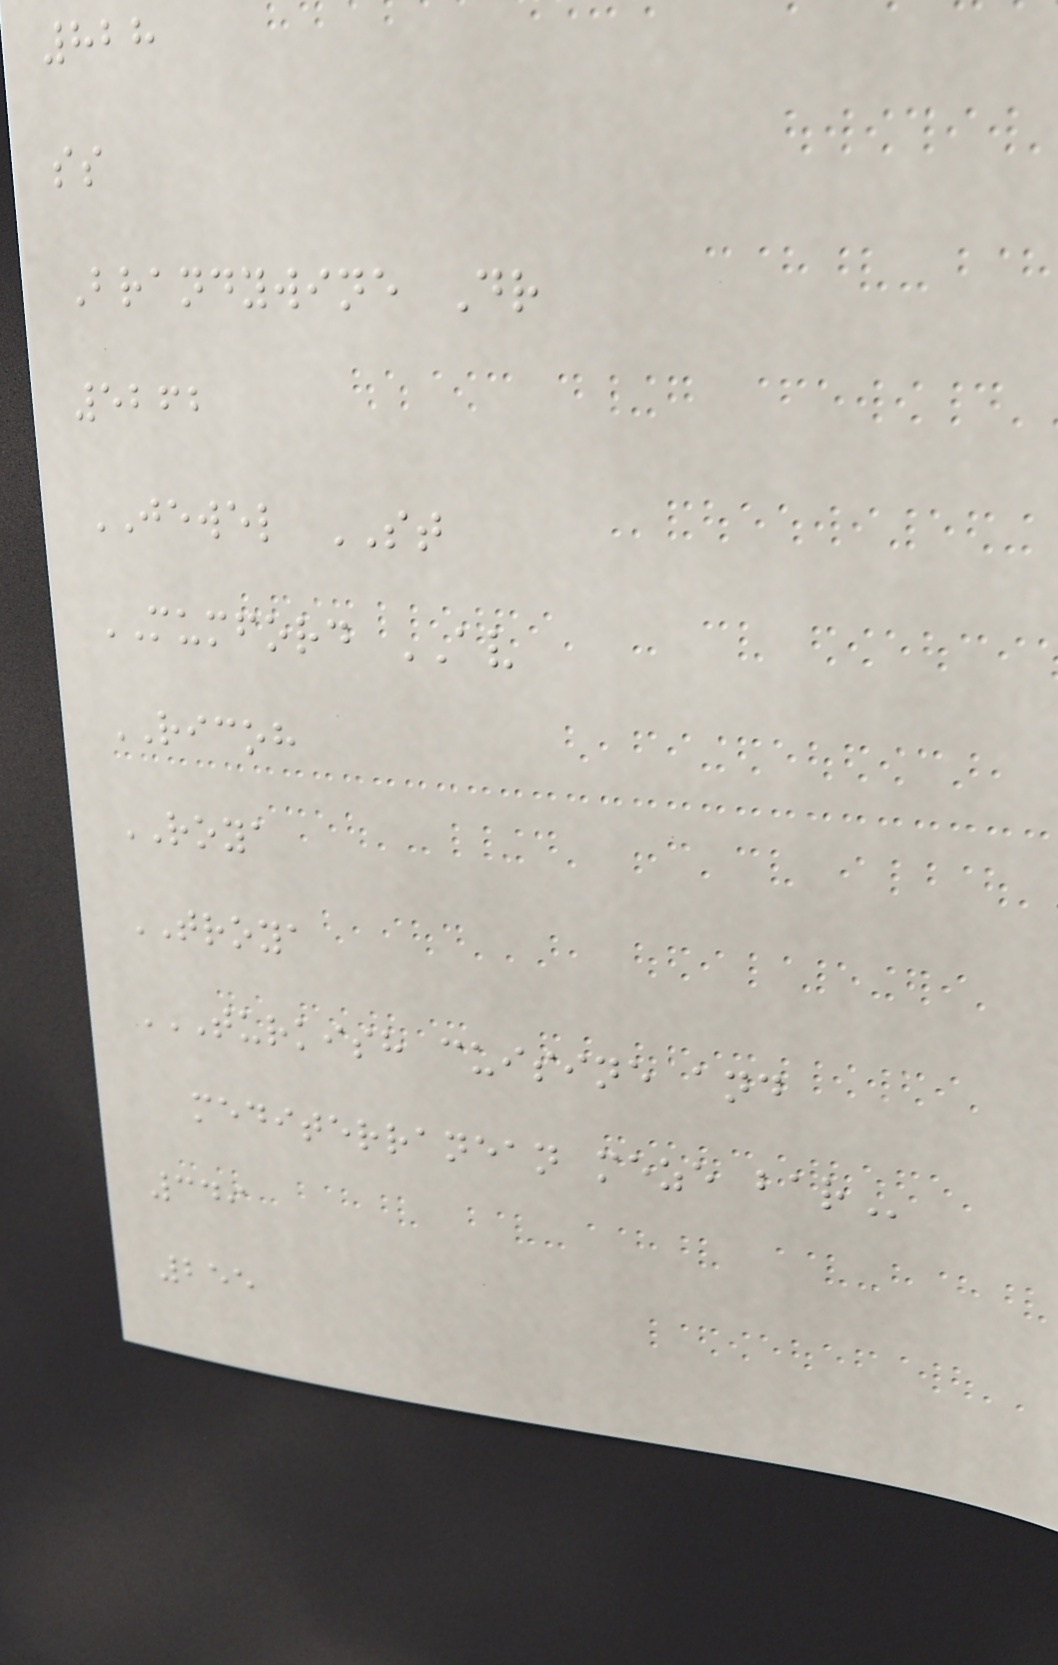828
ss
Brandywine Dr
5262
JEWEL ST
MUMFORD AV
RICOH
ROYA
TROYA
TURKISH CUISINE AND
MEDITERRANEAN MEZE BAR
349
255
